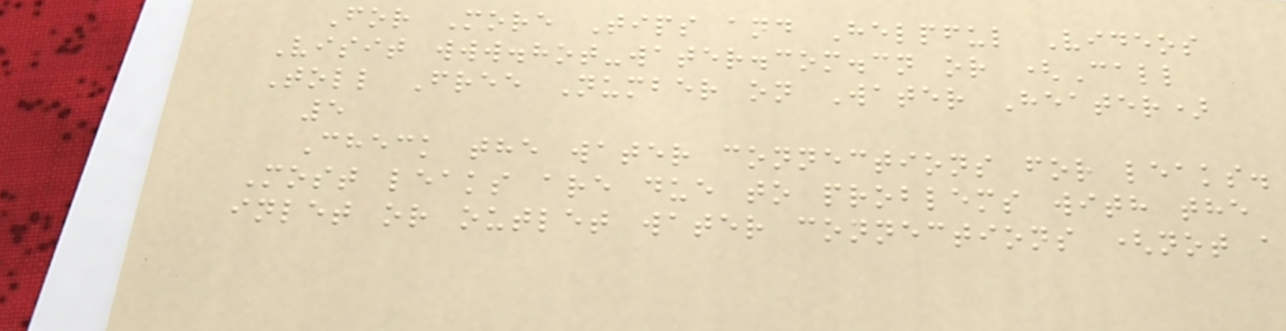For More Tips and Helpful Videos
Visit www.hot-water.com.cn or (Call
Toll Free Number on Water Heater)
5
Check the water connections for leaks.
Most leaks are due to problems with the
inlet or outlet water connections (not a
